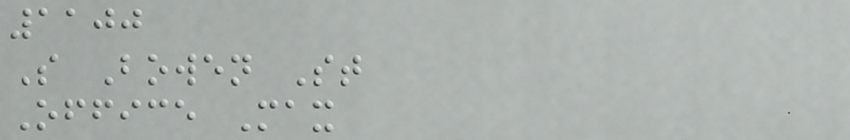1100
S Bowen St
Office Max
